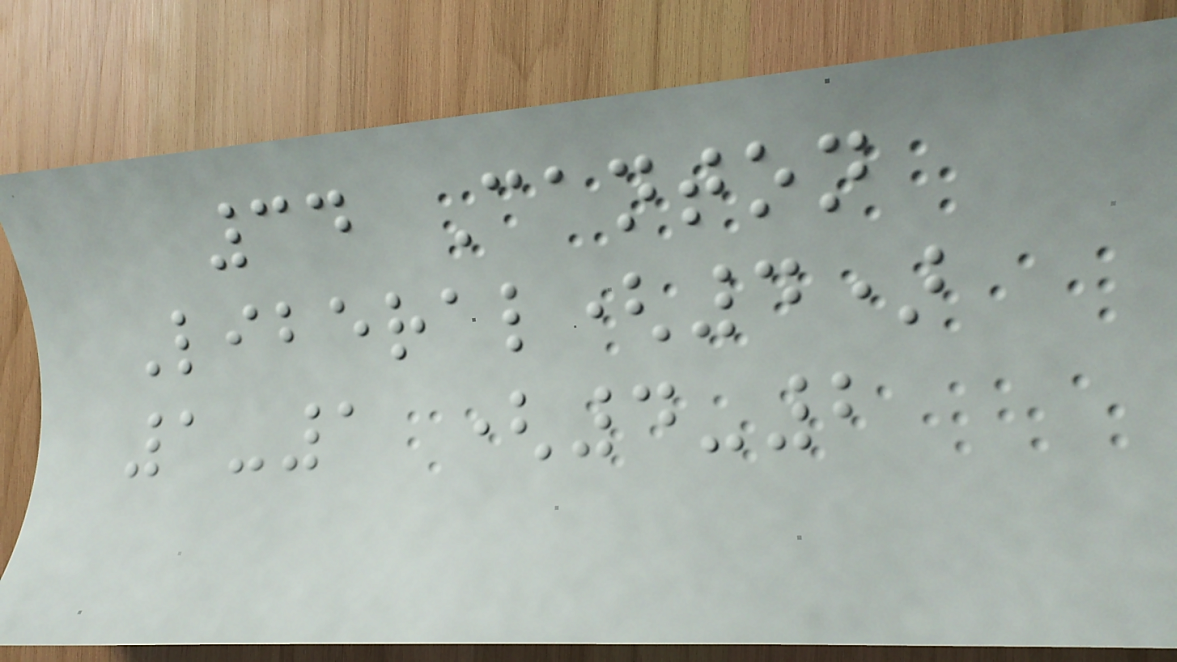34 Canton
Liberal(4)
1-1 (4-2
